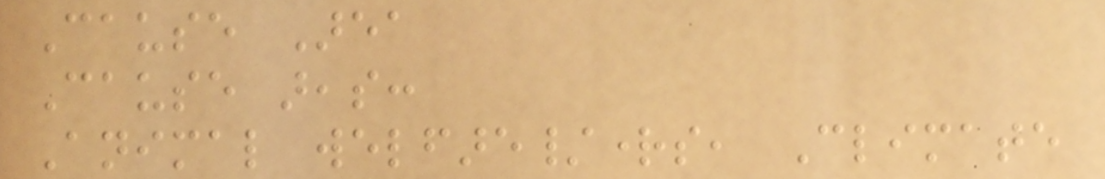Cause Area
Cause areas:
Animal welfare/rights, Climate
